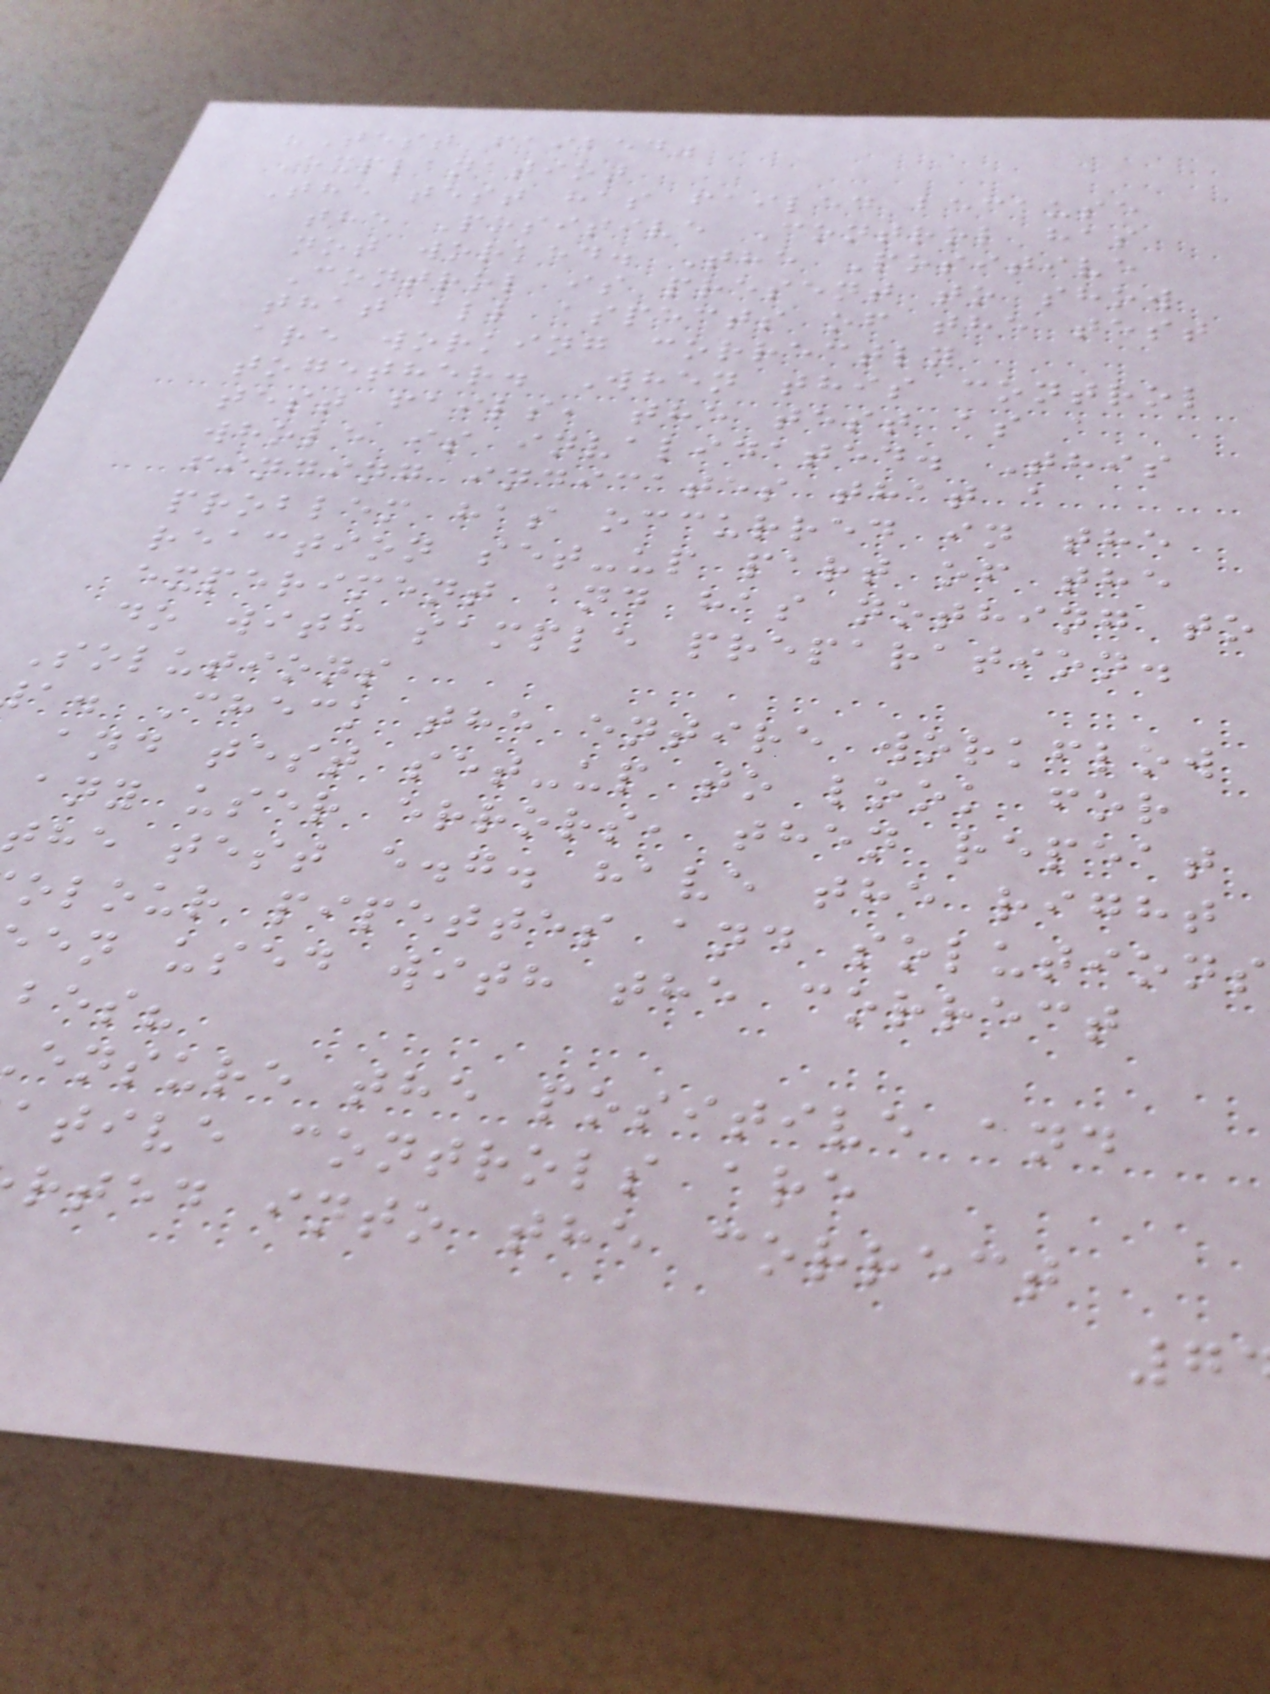"Test failed"
Explanation
The test has failed because
the Positive Control has
not worked. The Positive
Control is present to show
that all aspects of the test
are working correctly
together. When this control
test fails, the test as a
whole is invalidated. This
finding indicates that a
problem has occurred in the
reaction set-up part of the
experiment and has nothing to
do with sample preparation.
Solutions
a. Check the entire workflow
and test set-up to look for
any user errors, then repeat
the test e.g. have the right
olour pipettes and solutions
en used with the correct
bes?
ensure the positive and
ative controls are
rted into the correct
